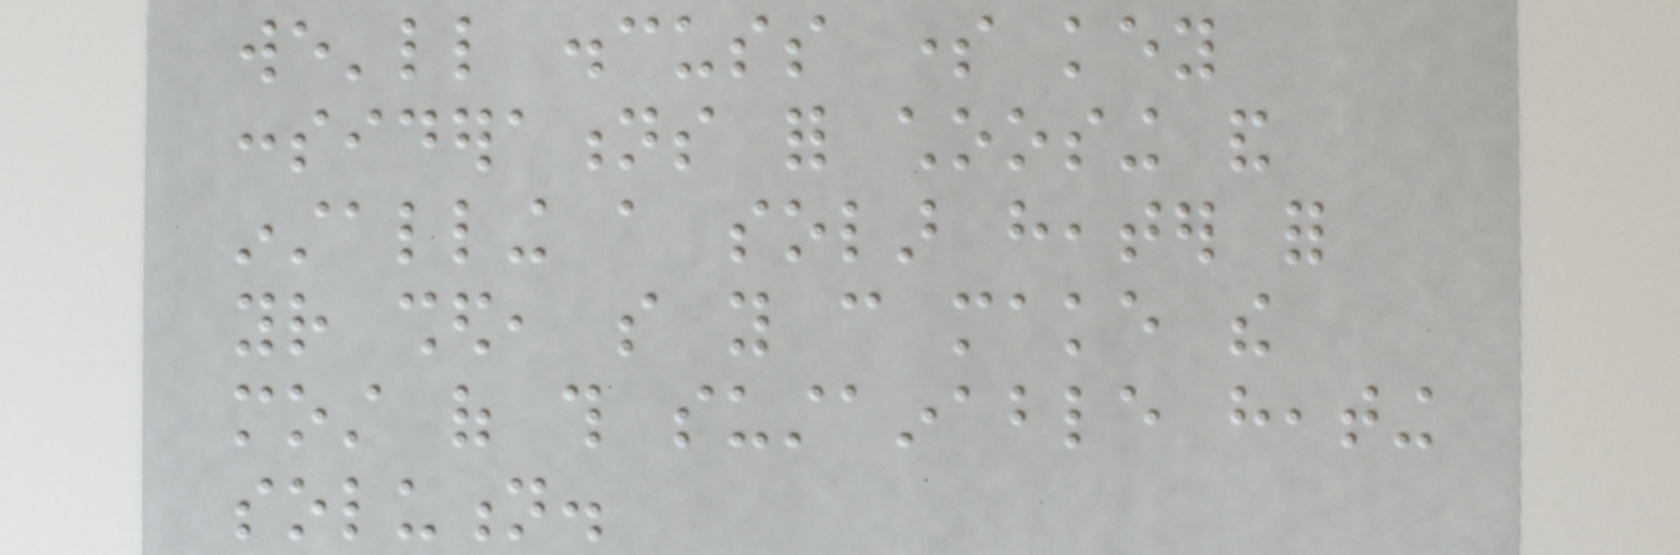we'll discuss some key
considerations for choosing and
installing a solar heater for
your shed, so you can make the
most of this sustainable heating
solution.
